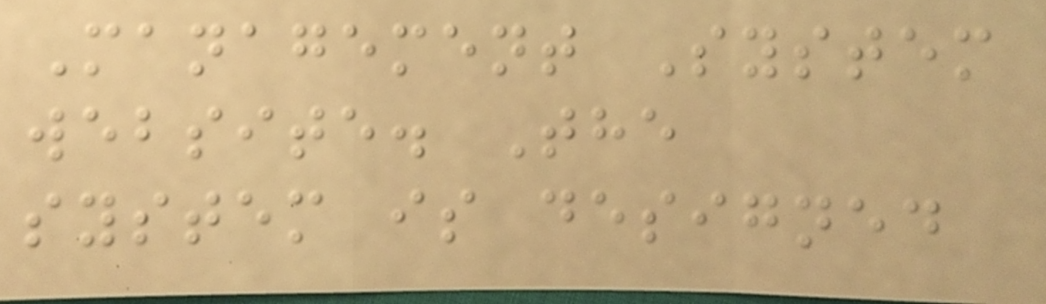Management System
website. The
system is designed
